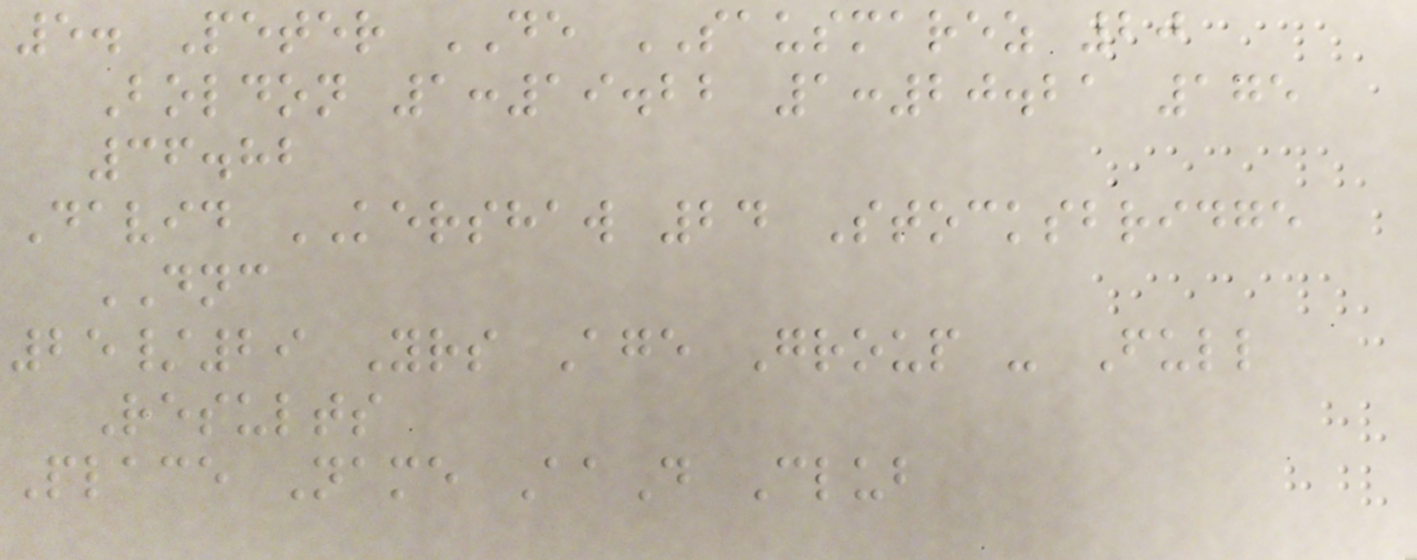5. Peter DE SAUSMAREZ 20
Boldon 1:19.22 1:20.21 175
36.82
David KERSHAW 24 Stocksbridge
DNC
25/29 Yrs Age Group - Full
Results
Place Name AaD Club
